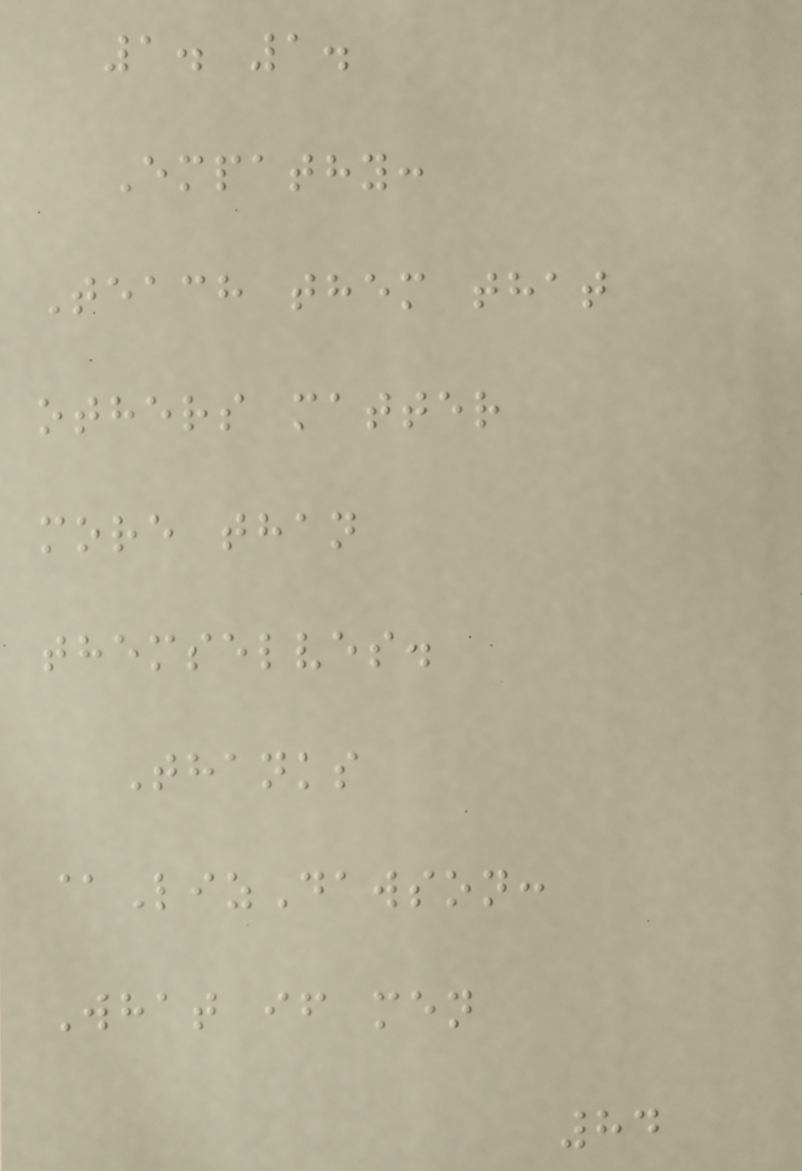1. 1.
Empathy:
Teach them that
others matter
more than
themselves.
Thanks
@LizDawson:
What if men
84
